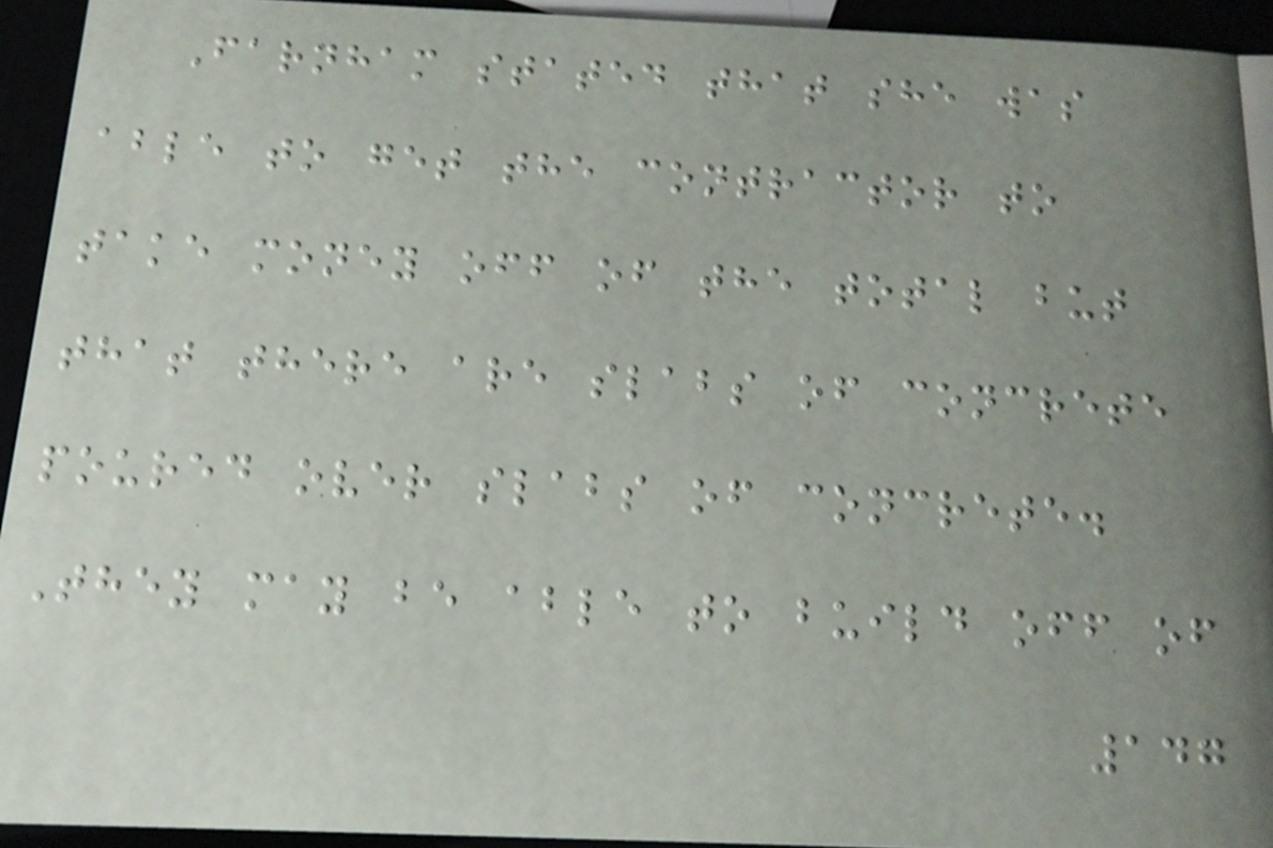Farnham stated that she was
able to get the contractor to
take money off of the total but
that there are slabs of concrete
poured over slabs of concrete.
They may be able to build off of
147
